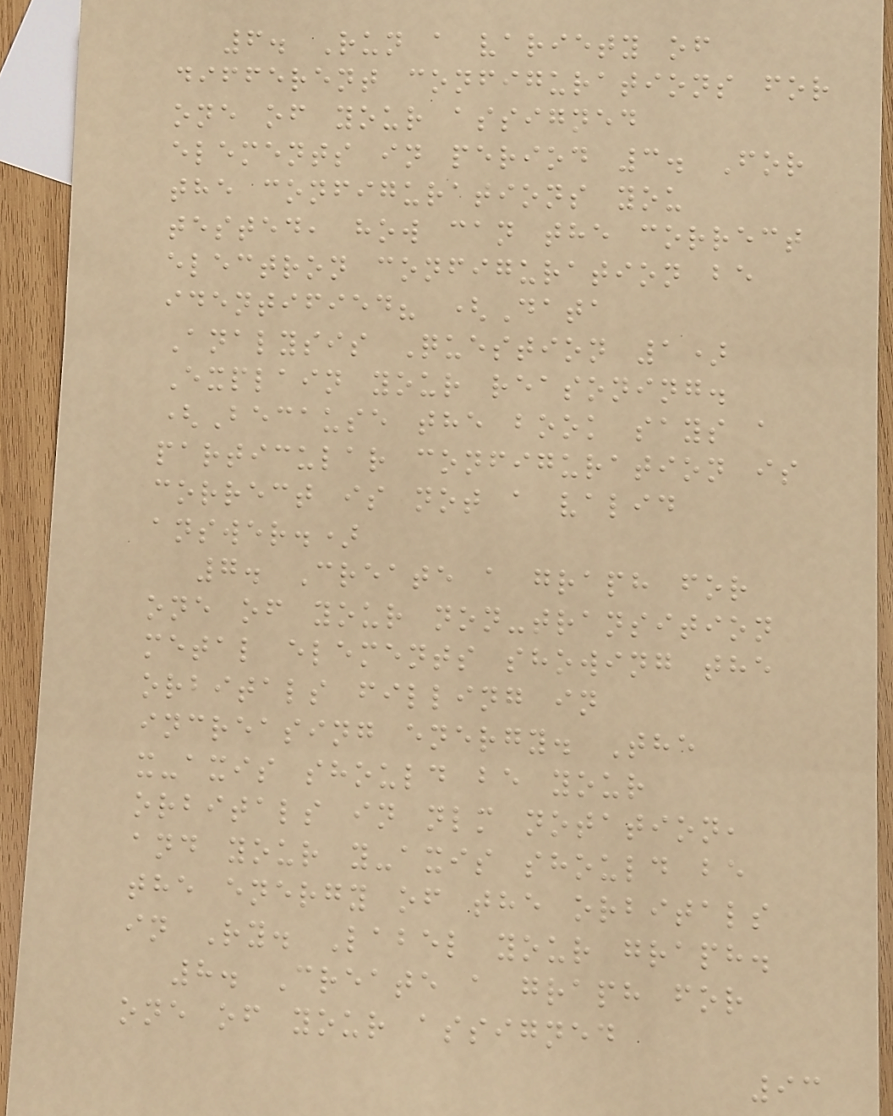6. Run a variety of
different configurations for
one of your assigned
elements in period 3. For
the configurations you
tested, how can the correct
electron configuration be
identified? (Data
Analysis Question 1)
Explain your reasoning.
(Because the book says a
particular configuration is
correct is not a valid
answer.)
7. Create a graph for
one of your non-transition
metal elements showing the
orbitals filling in
increasing energy. The
x-axis should be your
orbitals in nlm notation,
and your y-axis should be
the energy of the orbitals
in Ry. Label your graph.
8. Create a graph for
one of your assigned
93
